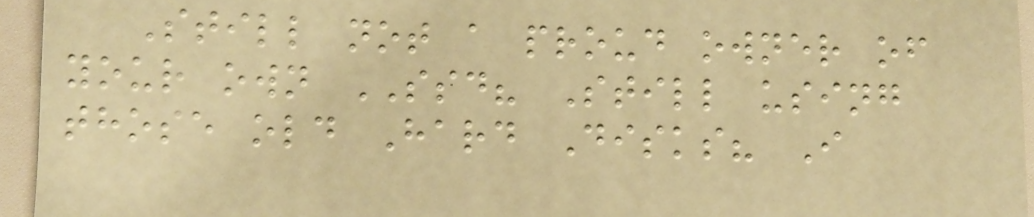Still not a proud owner of
your own SSD? Still using
those old Hard Disks? I
